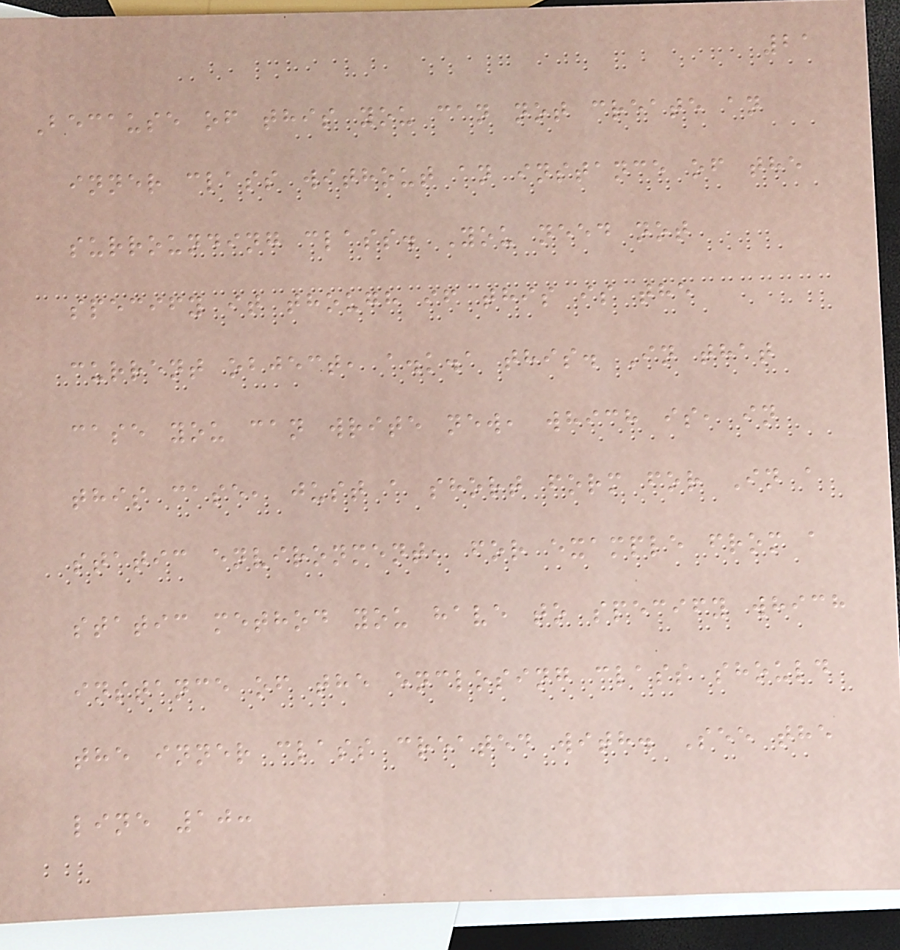21
Because of this you can not create an
inner class without an instance of the
surrounding class. You need not
specify it though if this is the
current object, a.k.a this. In that
case you can write new, which is, in
this case, just a short form for In a
static environment, for example from a
static method you have to specify which
instance of the enclosing class should
the inner class created with. See the
line 10:
